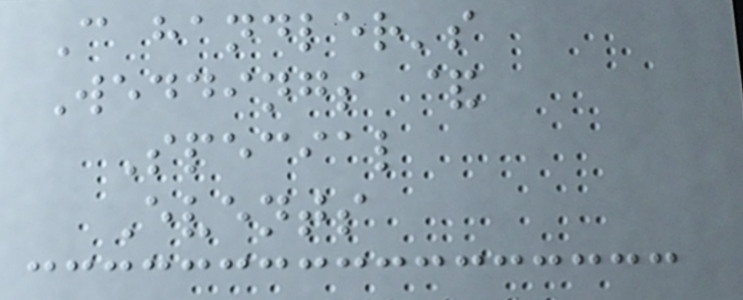C handler's
Weddings &
Special
Events
